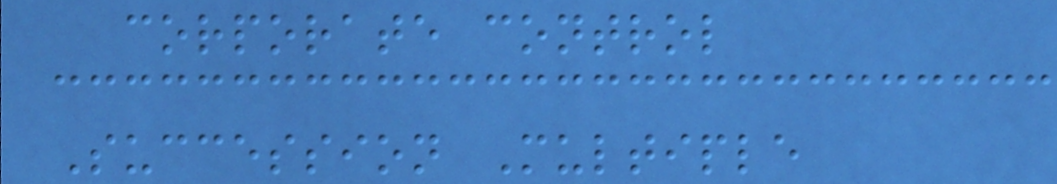corporate control
Succession Multiple
